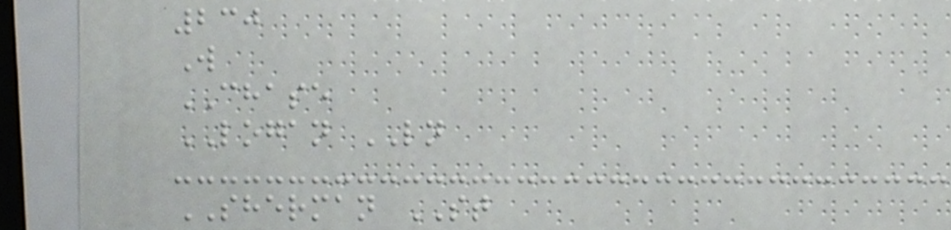230
W
CHASE
LOGAN LN
SHERMAN ST
